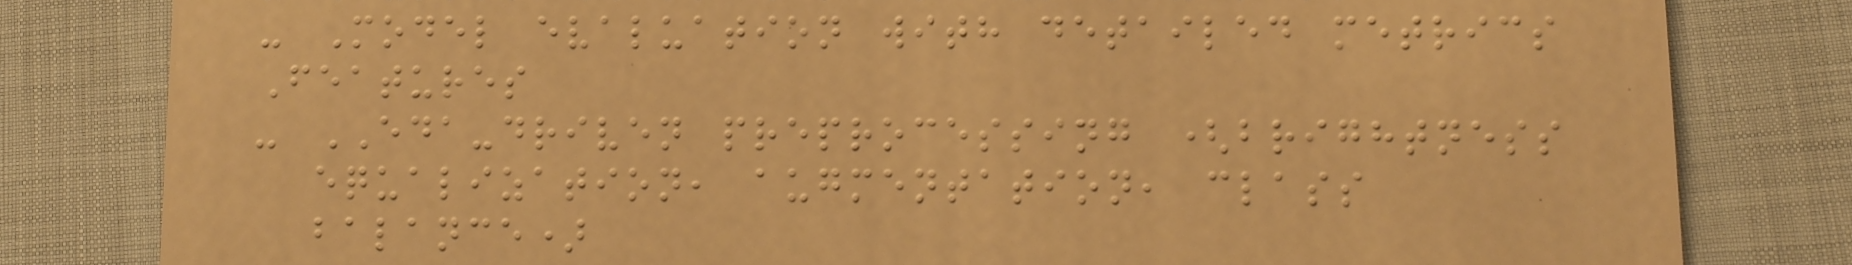- Model evaluation with detailed metrics
Features
- EDA-driven preprocessing (brightness
equalization, augmentation, class
balance)
